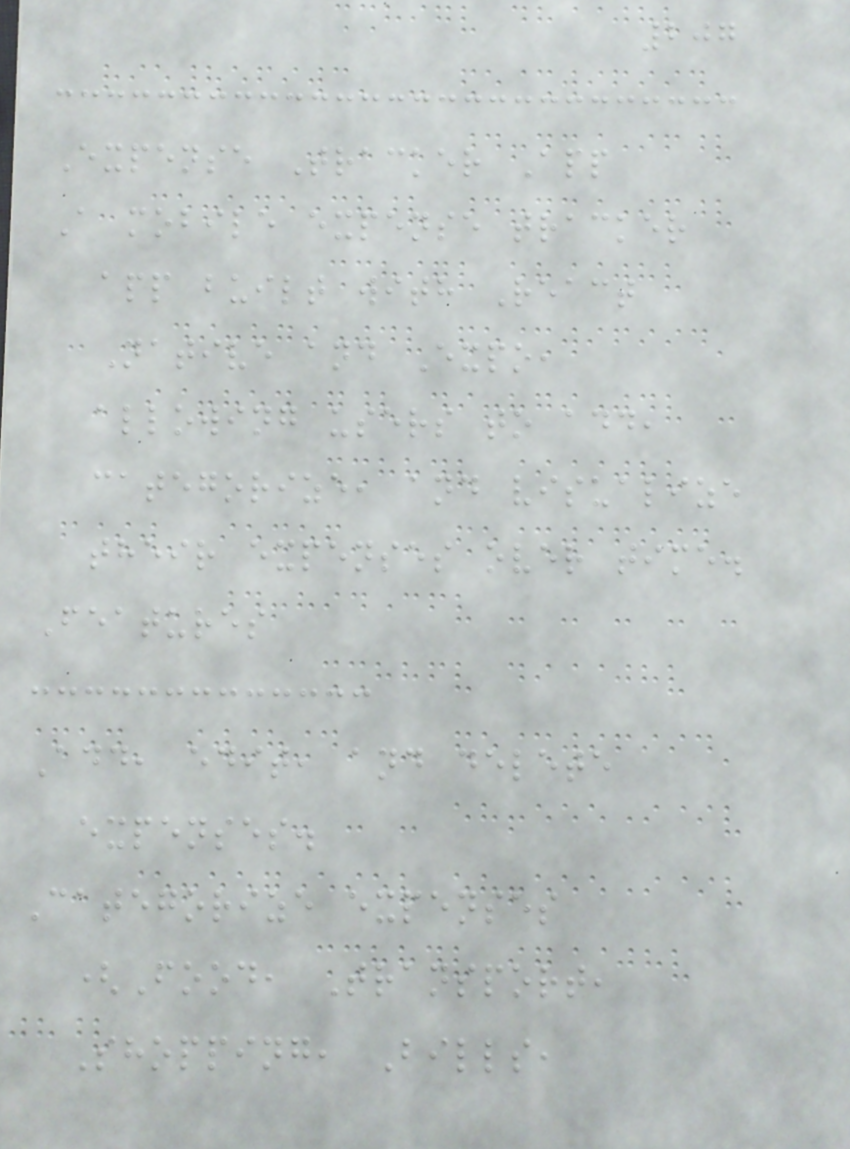207
Expense Tracker App
A mobile expense tracker
app built with React
Native and Expo,
allowing users to add,
categorize, and visualize
their expenses over time.
Features
Add, edit, and delete
expenses.
Categorize expenses
(Food, Transport,
Shopping, Bills,
